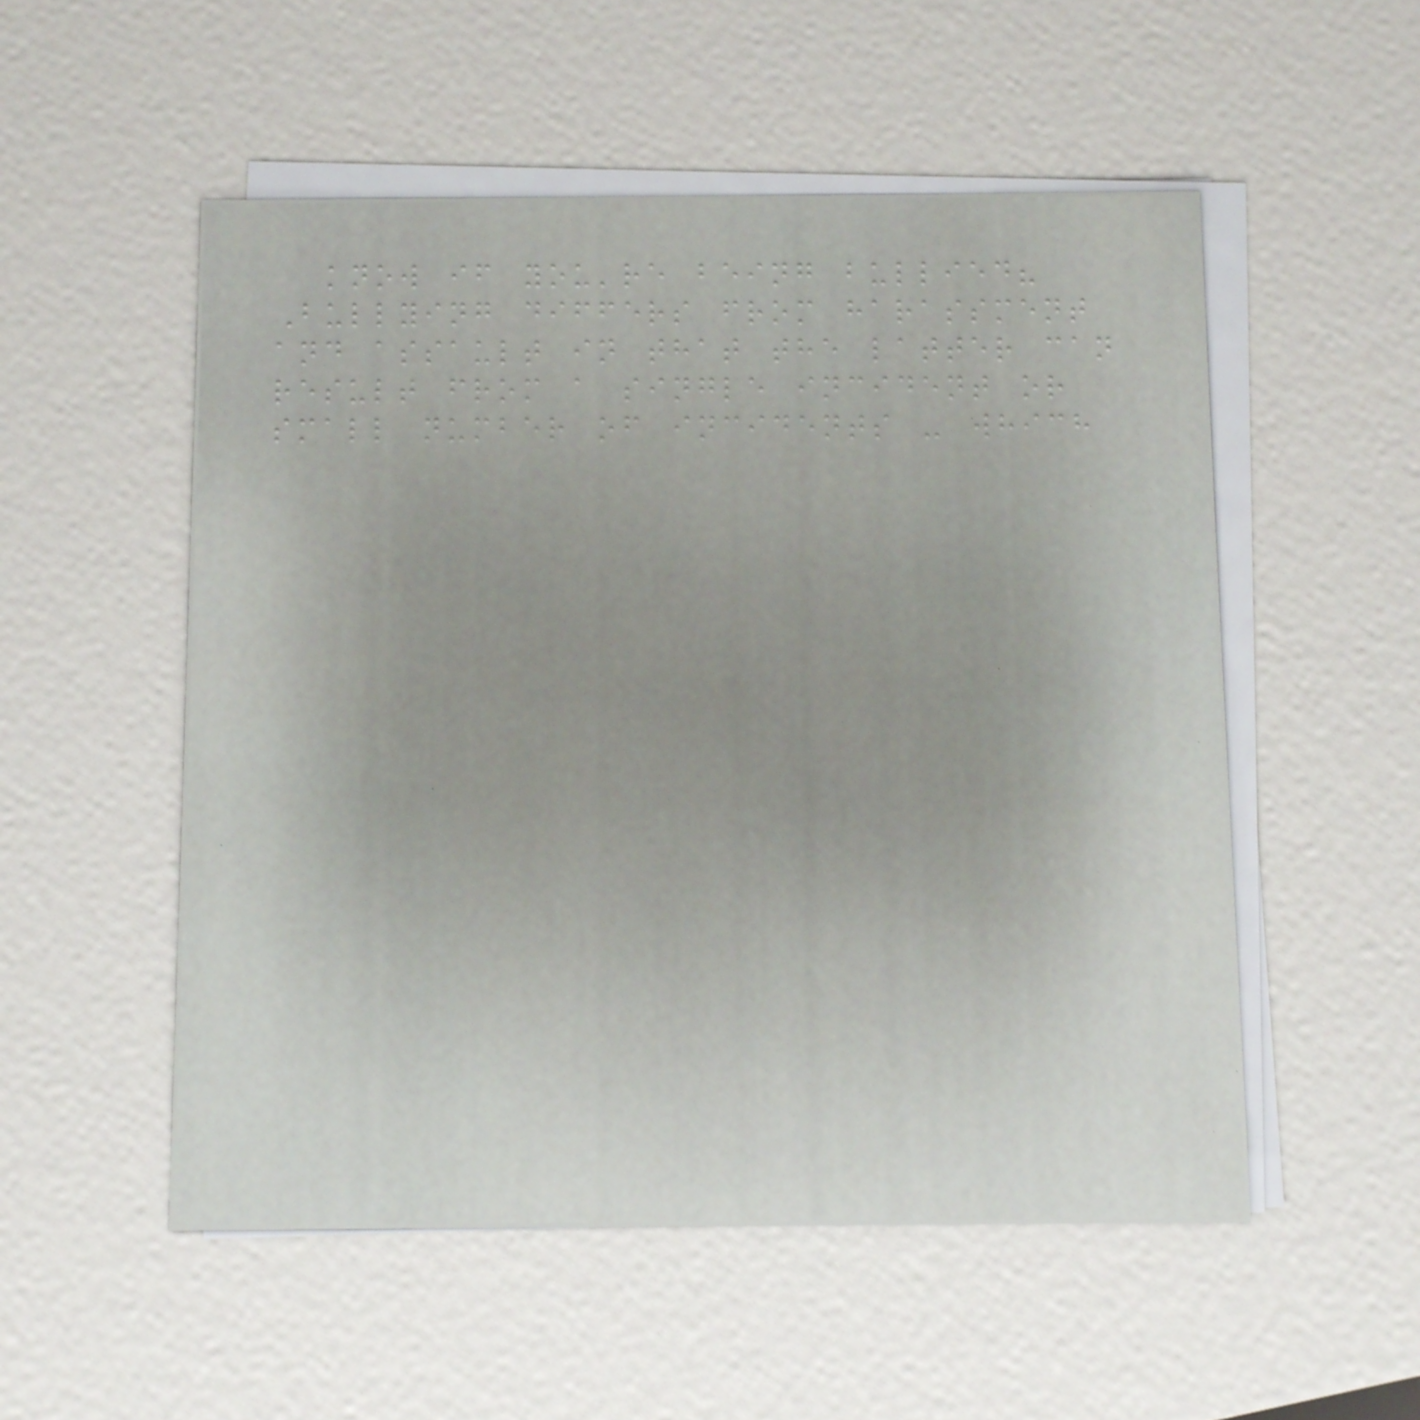know if you're being bullied?
Bullying differs from harassment
and assault in that the latter can
result from a single incident or
small number of incidents - which
